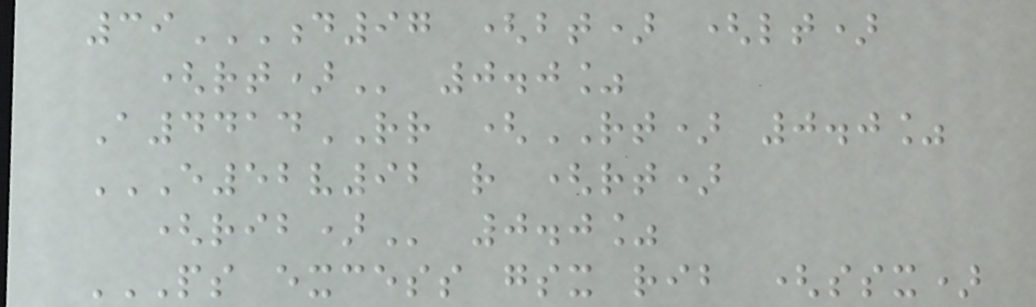39D97 (BT) (LT)
(RT) 0.0%
A4414RR (RT) 0.0%
E52V92 R (RT)
(RIB) 0.0%
PS EXCESS GSX RIB (SSX)
